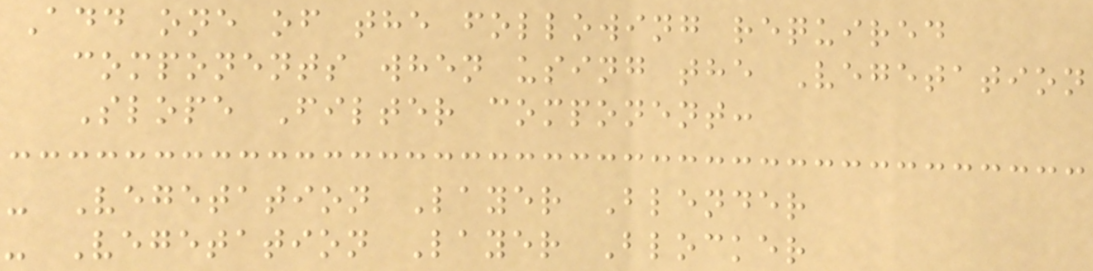Add one of the following required
components when using the Vegetation
Slope Filter component:
- Vegetation Layer Blender
- Vegetation Layer Blocker
